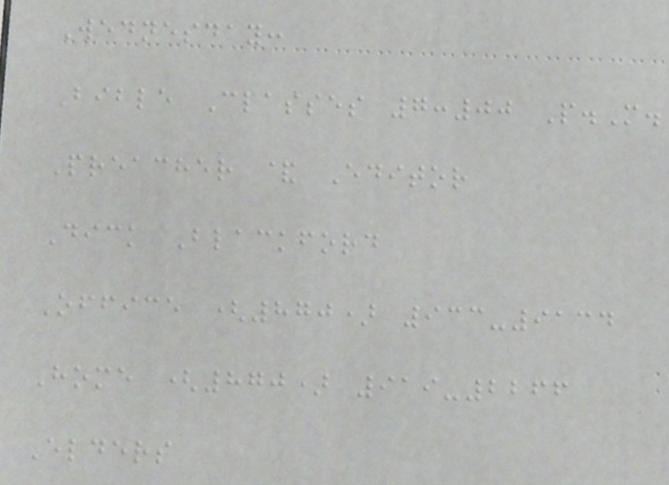Wednesday:
Bible Classes 7:00 P.M.
Preacher & Editor
Dick Blackford
Office (870) 933-9134
Home (870) 919-2266
Elders
